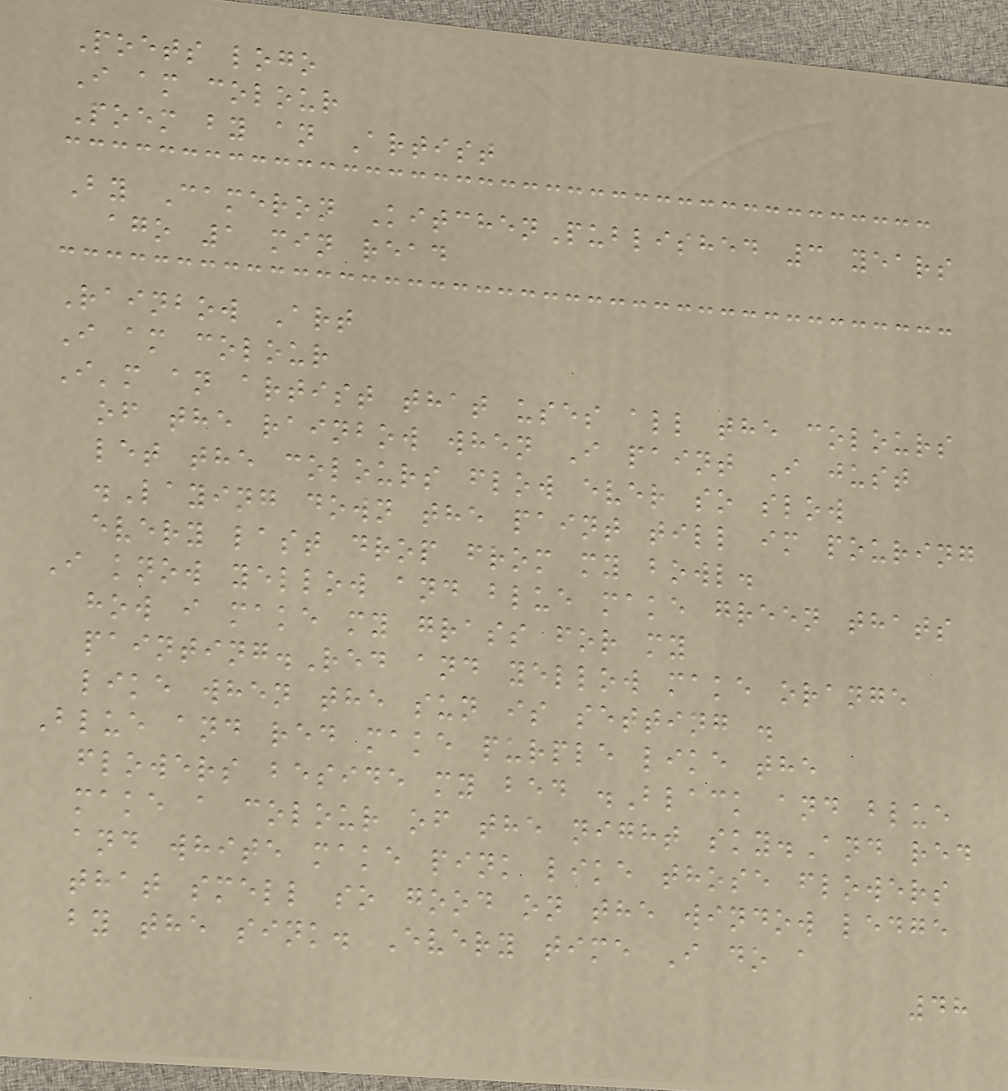Poets logo
I am colour
Poem by an Artist
By Cameron KitchenPublished 3 years
ago 1 min read
Rainbow Art
I am colour
I'm an artist that uses all the colours
of the rainbow when I paint I just
let the colours flow ever so slow
.Laying down the paint till im pouring
every last drop from my bowl.
I know yellow and blue make green thats
how i make my grass for my
painting.Red and yellow make orange
like when the sun is setting .
Blue and red make purple like the
flowers beside my bed .Black and blue
make a colour of the night sky.And red
and white make pink like those flowers
that smell so good on the window ledge
by the sink. Every time I do a
48
